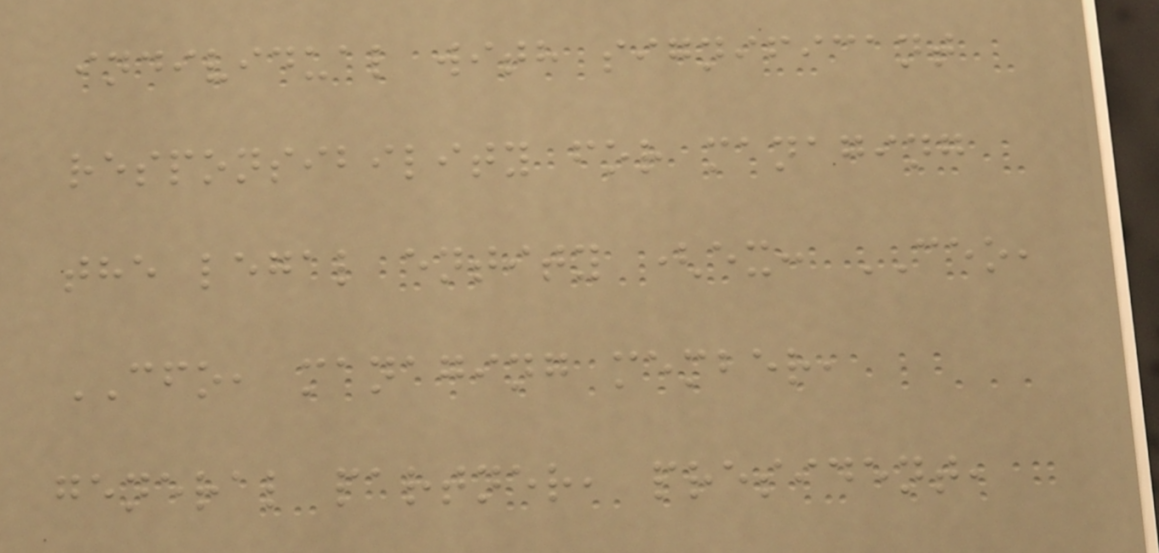individual with significant
responsibility for managing
the legal entity (ex: CEO,
CFO, managing member,
general partner, president,
